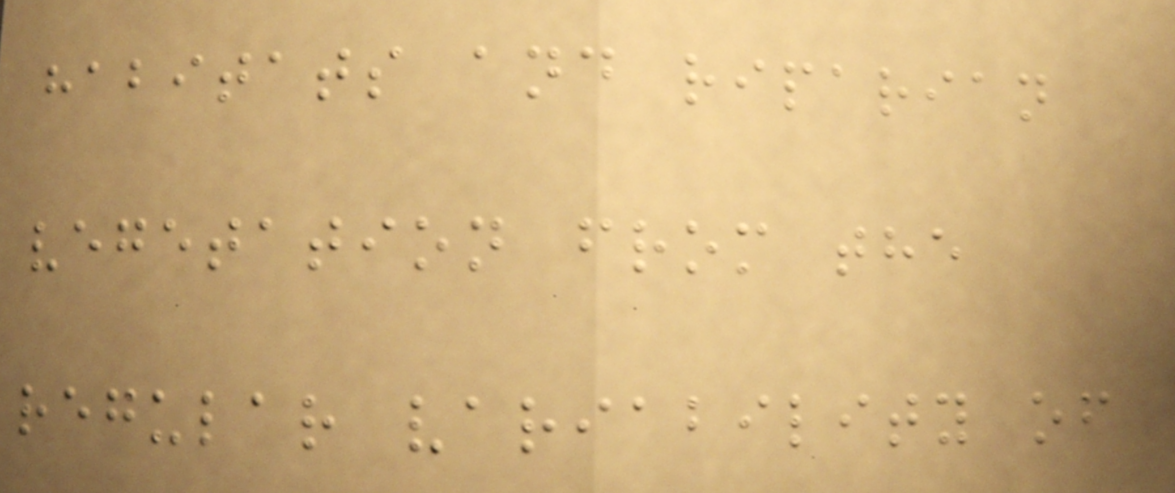habitats and riparian
vegetation from the
regular variability of
